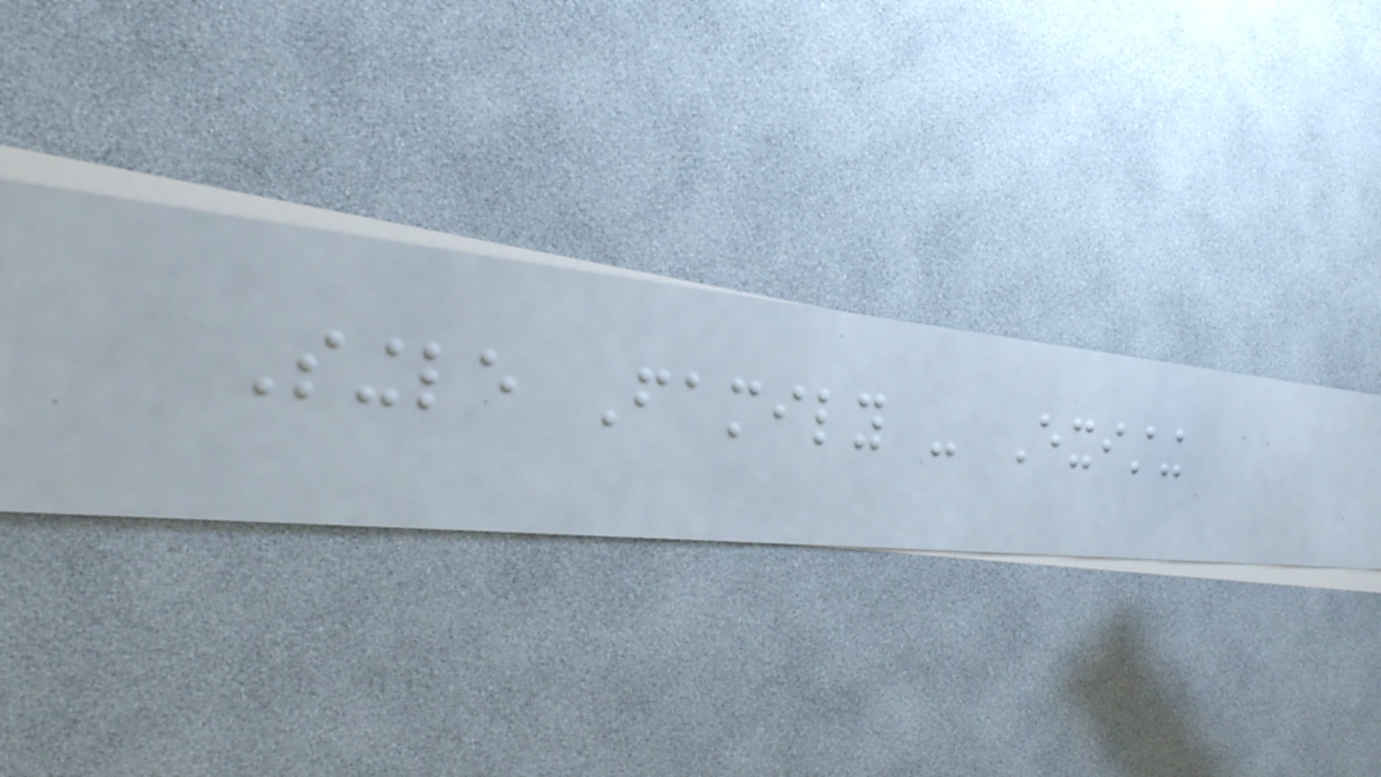Single Family - Existing
